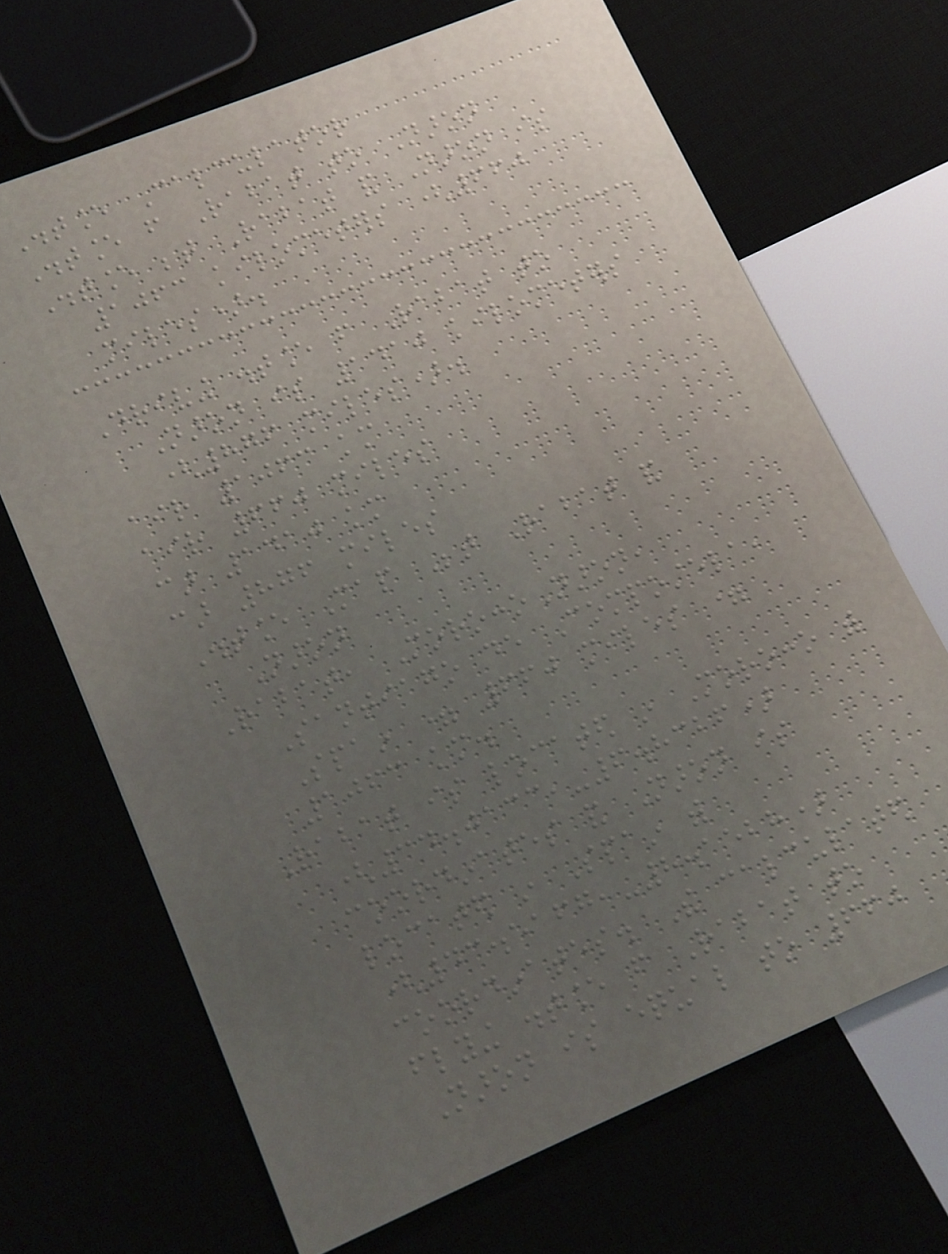Distance Calculator
Distance from Rabat to Naron
Distance between Rabat and Naron is
1063 kilometers (660
miles).
Driving distance from Rabat to
Naron is 1410 kilometers
(876 miles).
air 1063 km
air 660 miles
car 1410 km
car 876 miles
Distance Map Between Rabat and
Naron
Rabat, MoroccoNaron,
Santiago de Compostela,
Spain = 660 miles =
1063 km.
Rabat is located in Morocco with
(34.0133,-6.8326)
coordinates and Naron is
located in Spain with
(43.5167,-8.1528)
coordinates. The calculated
flying distance from Rabat to
Naron is equal to 660
